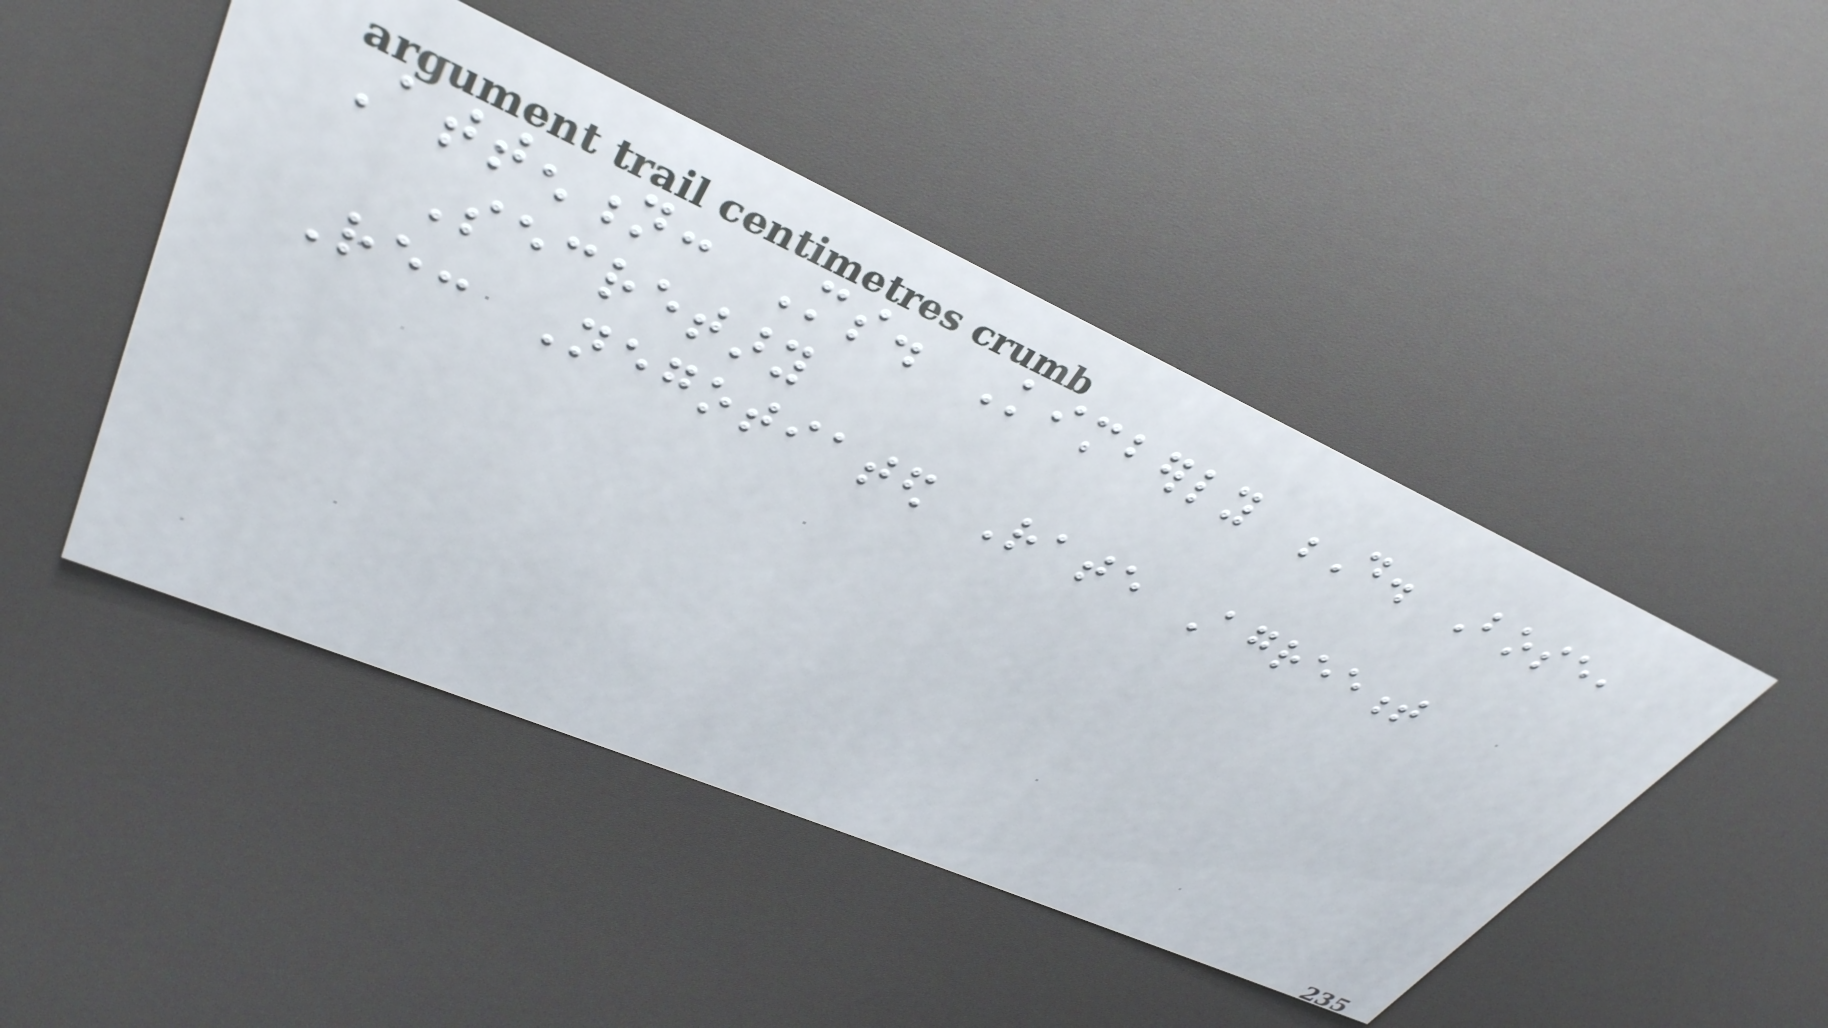Attention: Ms. Kimberly D. Bose,
Secretary
Re: Negotiated Rate Agreement
